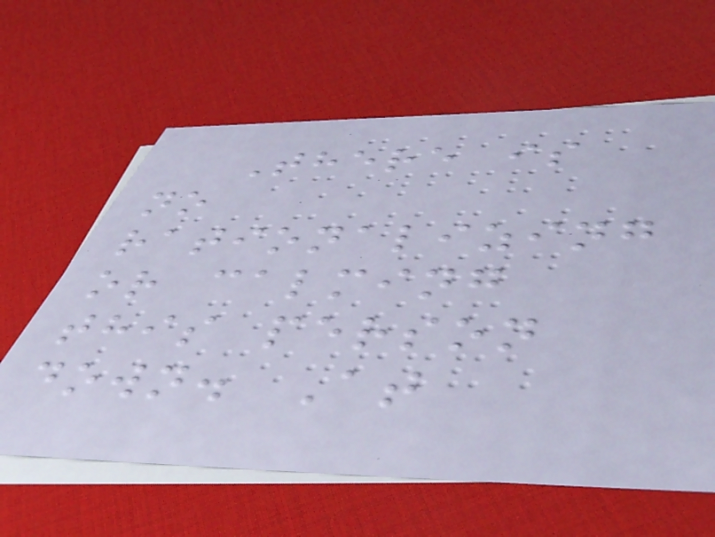There is
no
rationalizing
or calming
this person
down. At
